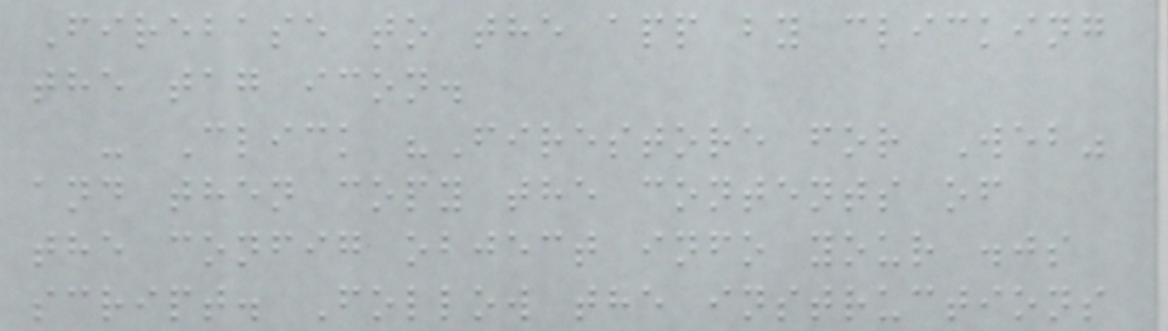Firebase to the app by clicking
the tag icon.
- Click "Firestore for Web"
and then copy the contents of
the config object info your .js
script. Follow the instructions
